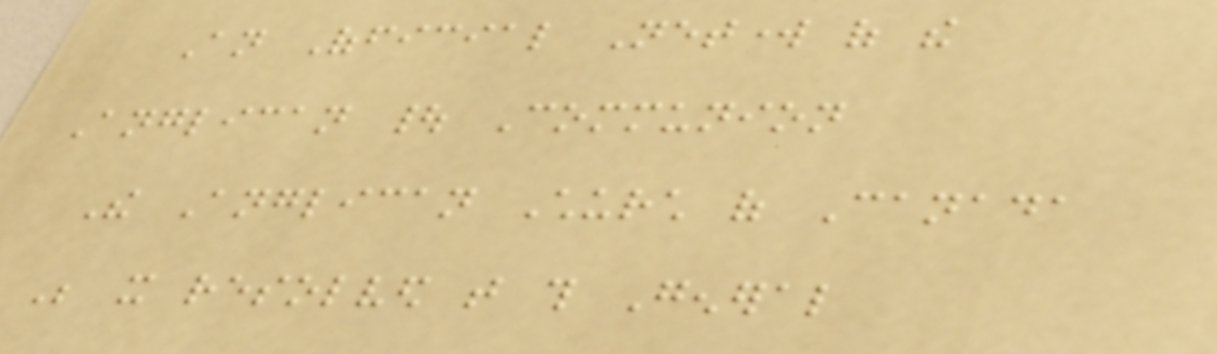An Official Network of the
Anglican | Communion
The Anglican Church of Canada
Be it resolved that this General
